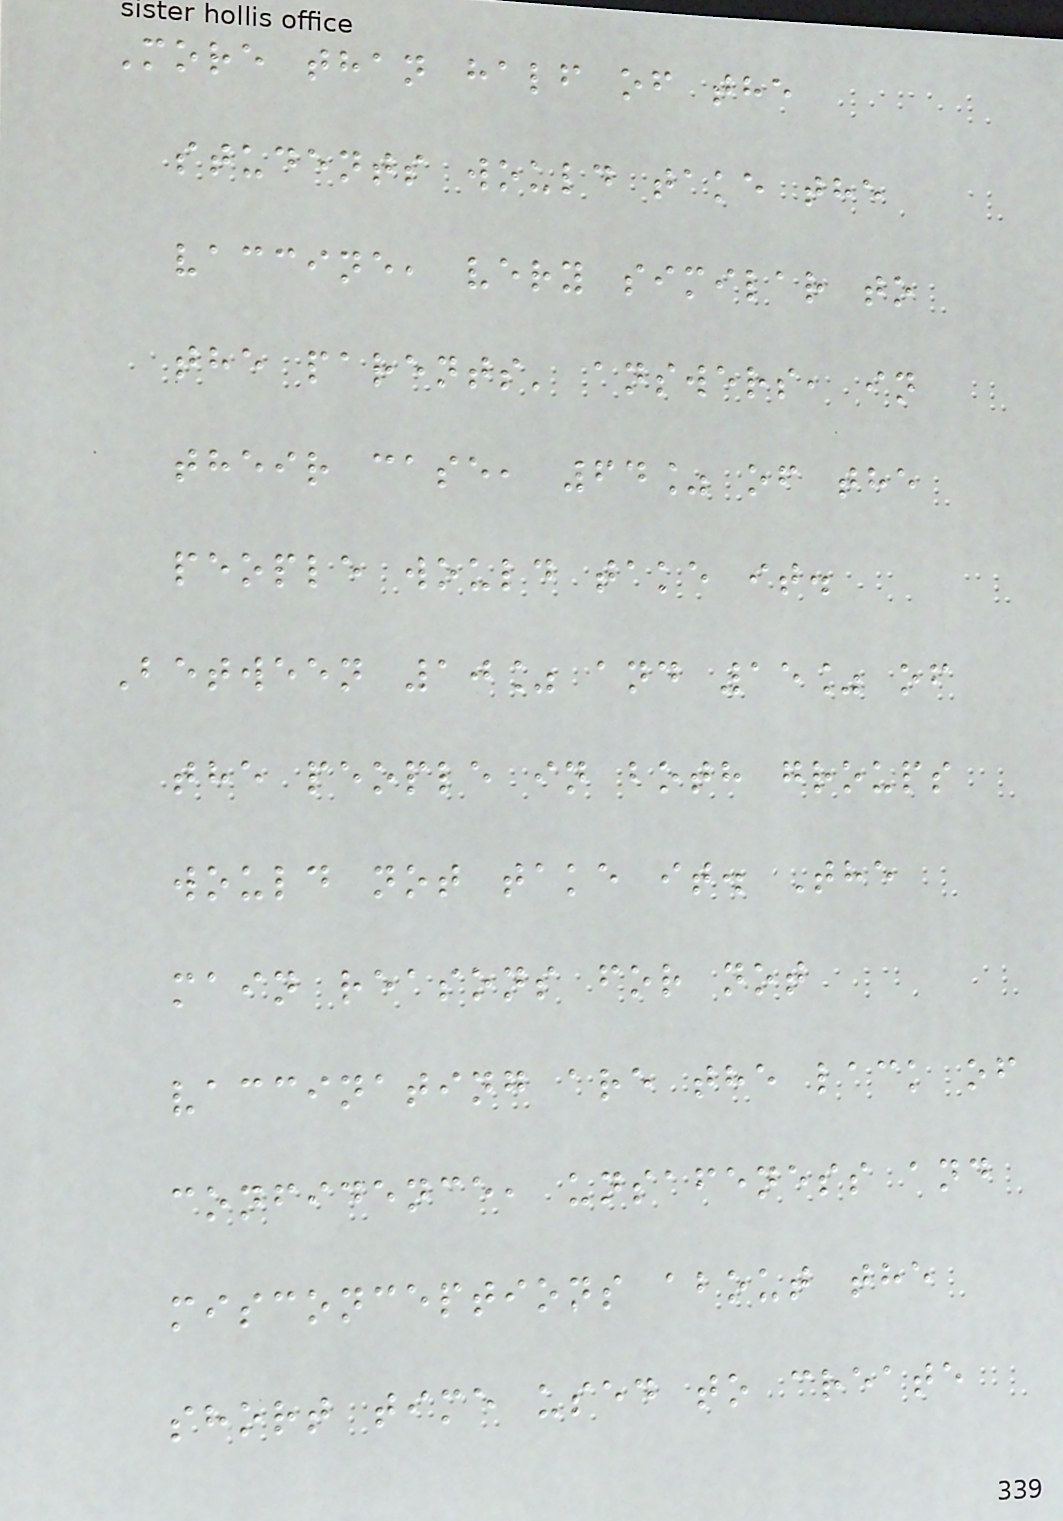More than half of the
students would take the
vaccine, very similar to
the parents' answers, in
their case, 64% of the
people would take it.
Between 10% and 15% of
the people in both groups
would not take it. The
main reasons for not
vaccinating are the lack of
confidence, unsafeness and
misconceptions about the
short time used to create
